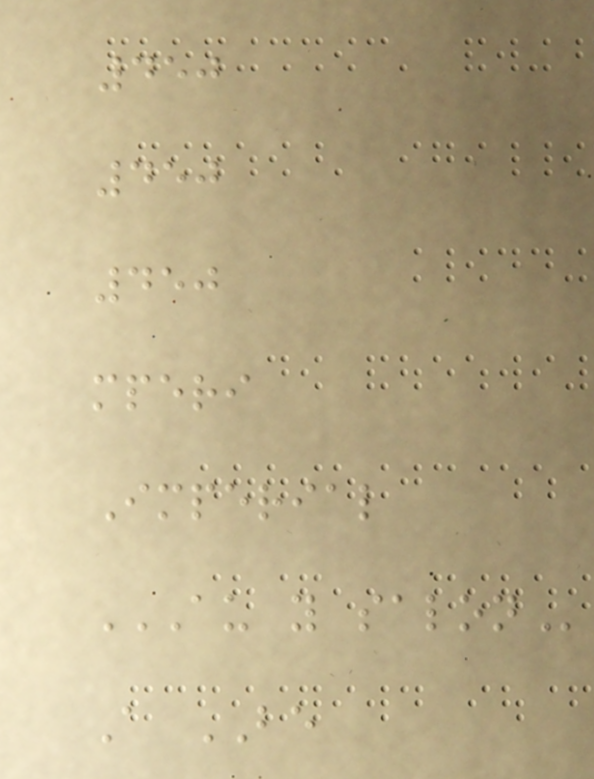450
450
450
mperi
Imperial
AU Y SALON
A BE
